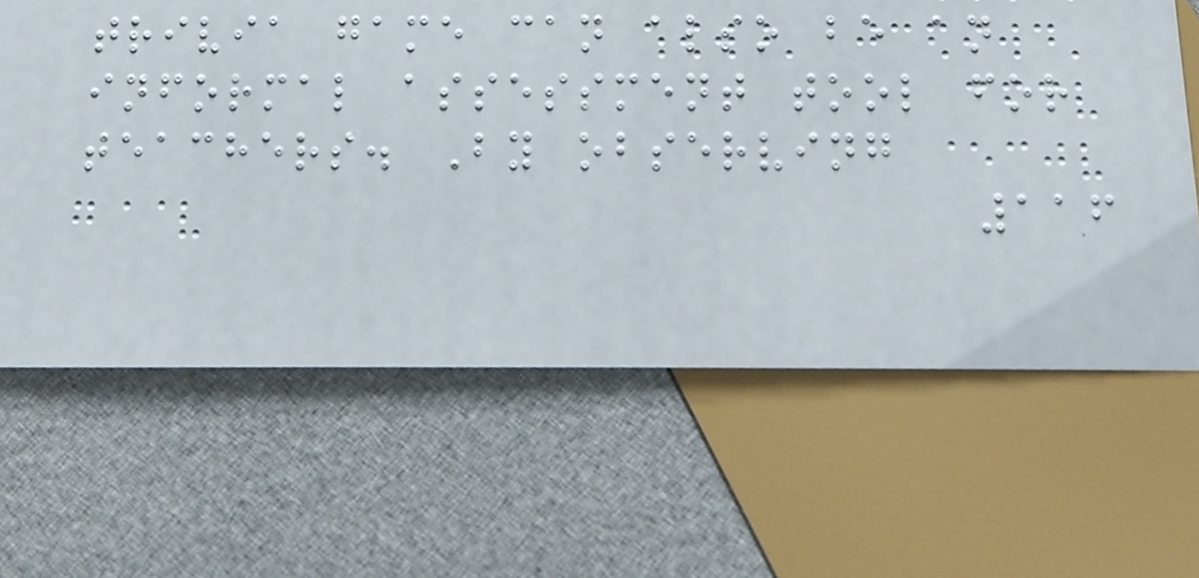trivia game can also be an
informal assessment tool for
teachers. By observing
116
